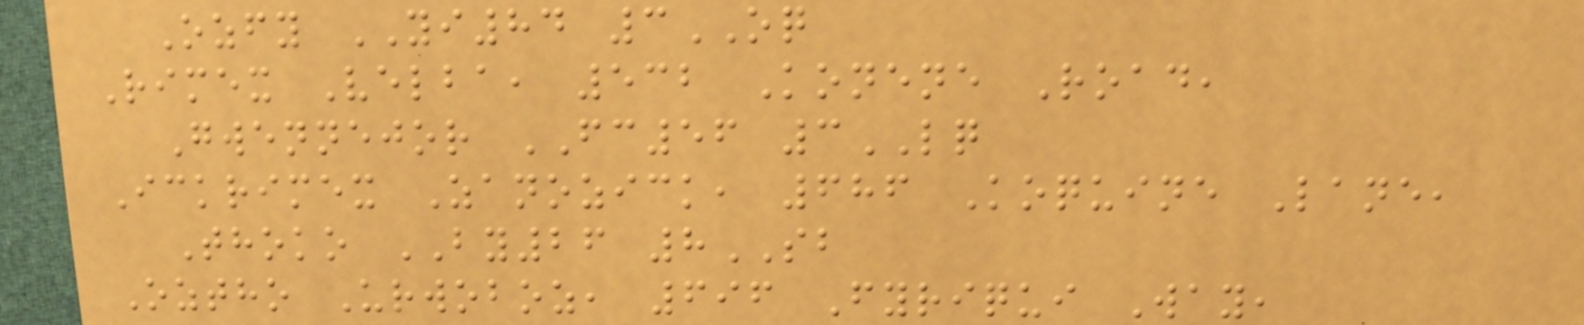Ozfy YI84 3OQ
Rimex Velba, 532 Konene Road,
Gwennejor FC56 3LQ
Ickrimex Zanozick, 686 Koquine Lane,
Thoko BY26 8SB
Oztho Urwoboz, 696 Fyriqui Way,
